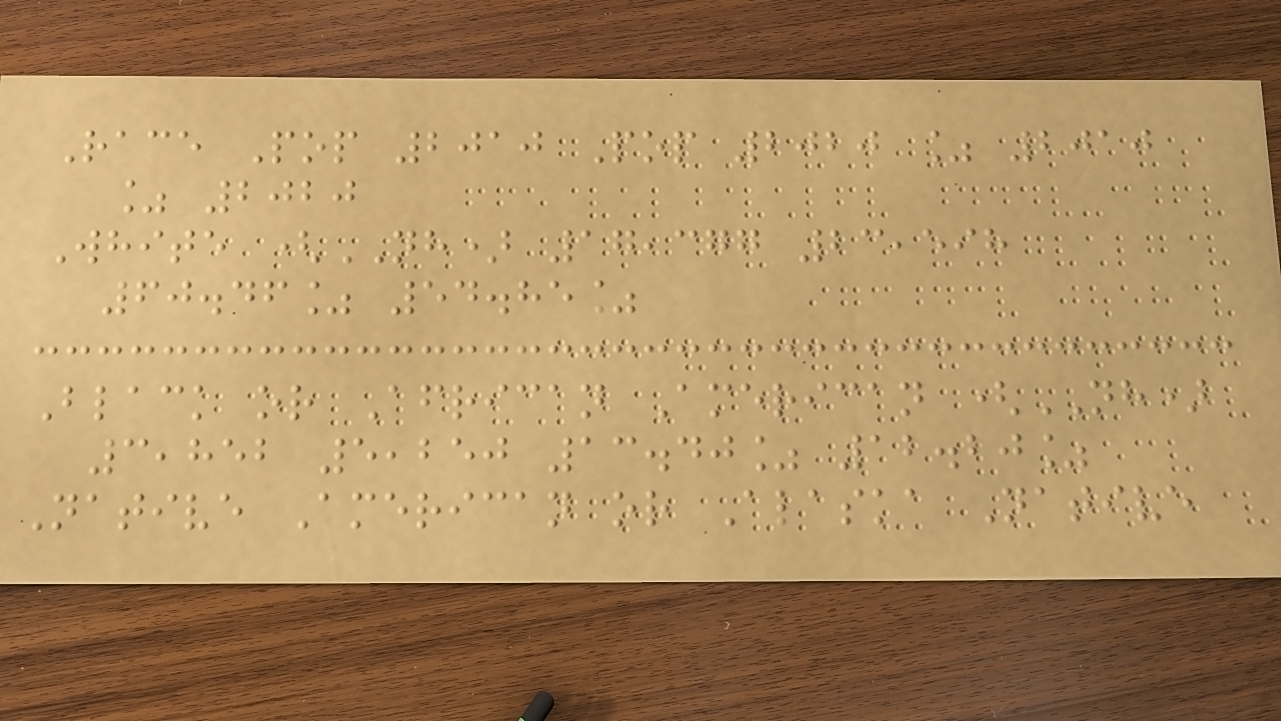Race Pop 2010 Pop 2020 % 2010
% 2020
White (NH) 17,377 23,598
60.46% 54.85%
Black or African American (NH)
3,852 5,250 13.40% 12.20%
Native American or Alaska Native
